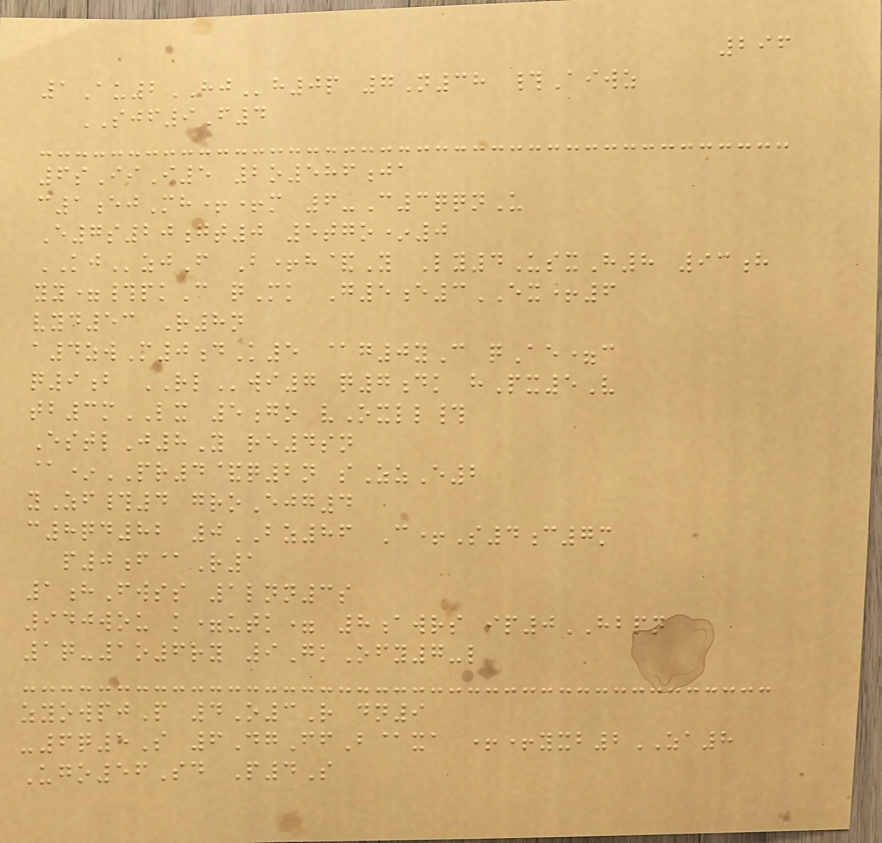296
1Au2HJh0p 7N38 #Aiwz
SJF9F4
6sIiI5 2o586ja
c1ejMh++m 6-C3qqnU
E7s20gt0 5tgo*0
KJzjF B+h&Y Ly4UsxH8 93h
yy=#pkC qMk G5e3EX+6
vyd53 R8n
a4zwM0dK5 @g0yC qAe=c
q9b RLwi7 q7dk hPx5V
tb3mLX 5go vOxll#
EstlJ8Y re4sn
@*PR4&q2n sZzE2
yZf#4 groEjg4
c8qd82 0BZ86 C+S4c7m
p0f@R1
1hFwss 1lnn3s
940wou k=utk= 8awrs ip0HBPN
1q-1o6ry 9GkOfy7-l
zyowpjP 4O3R dn9
-6q5S 6DgFfB@xa ++yxb2ZA8
Ugo56Sd P4S
